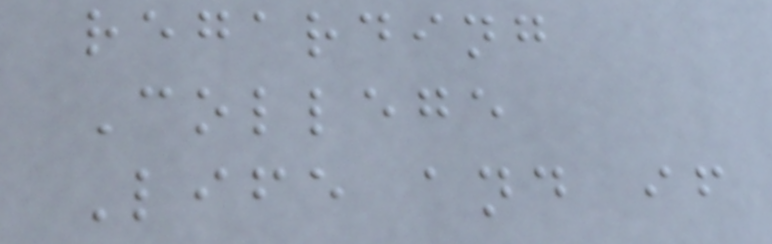regarding
College
Life and if
